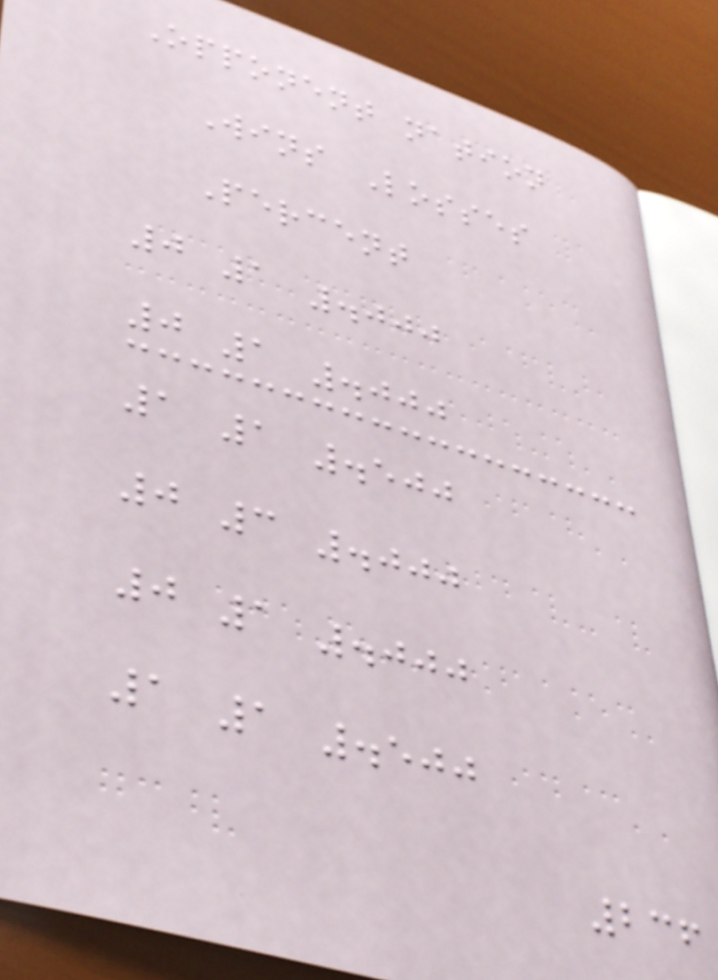Opponent nation
Wins Losses
Percent
0 1 .000
0 1 .000
1 1 .500
0 3 .000
0 1 .000
1 1 .500
236
